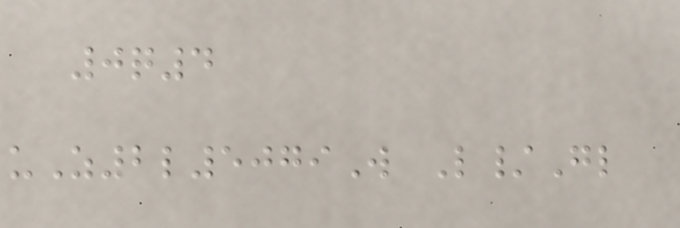0q4
uZ2l5079W L/Gl
